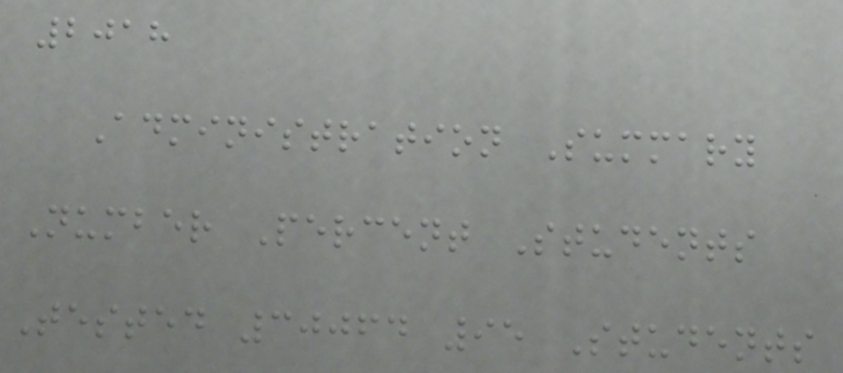2018
Administration Summary
Number Percent Students
Tested 30064 95 Students
